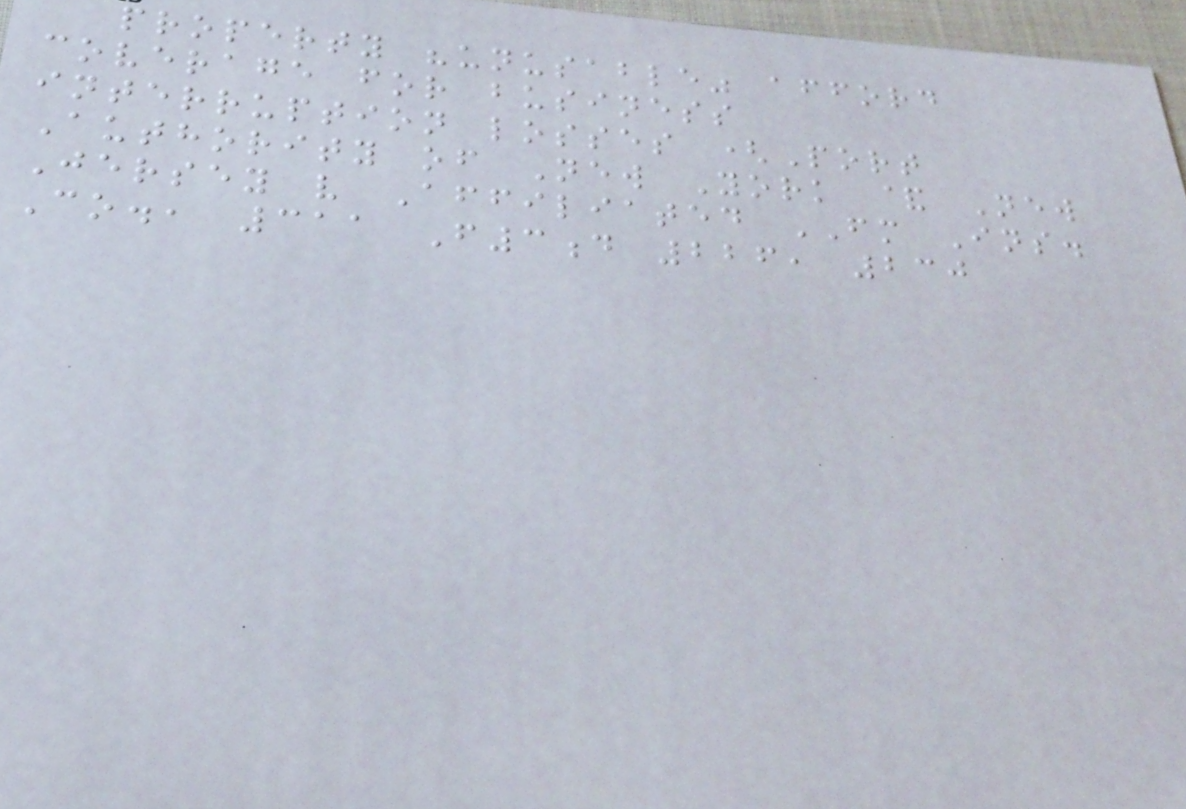property "unusable" afford
coverage for business
interruption losses (Port
Authority of New York & New
Jersey v Affiliated FM Ins.
Co., 311 F3d 226, 230
